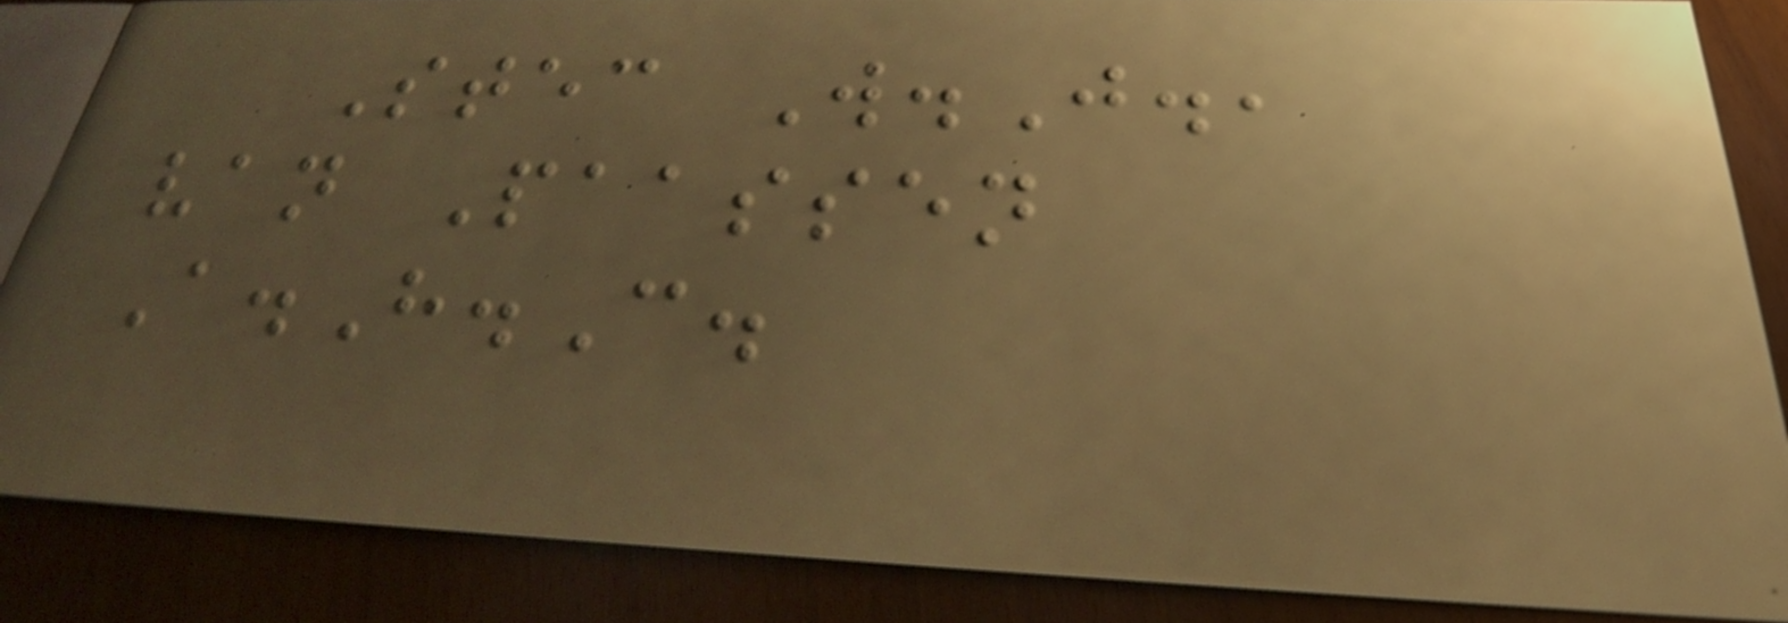Stec W.J.,
van Paassen
A.H.C.
